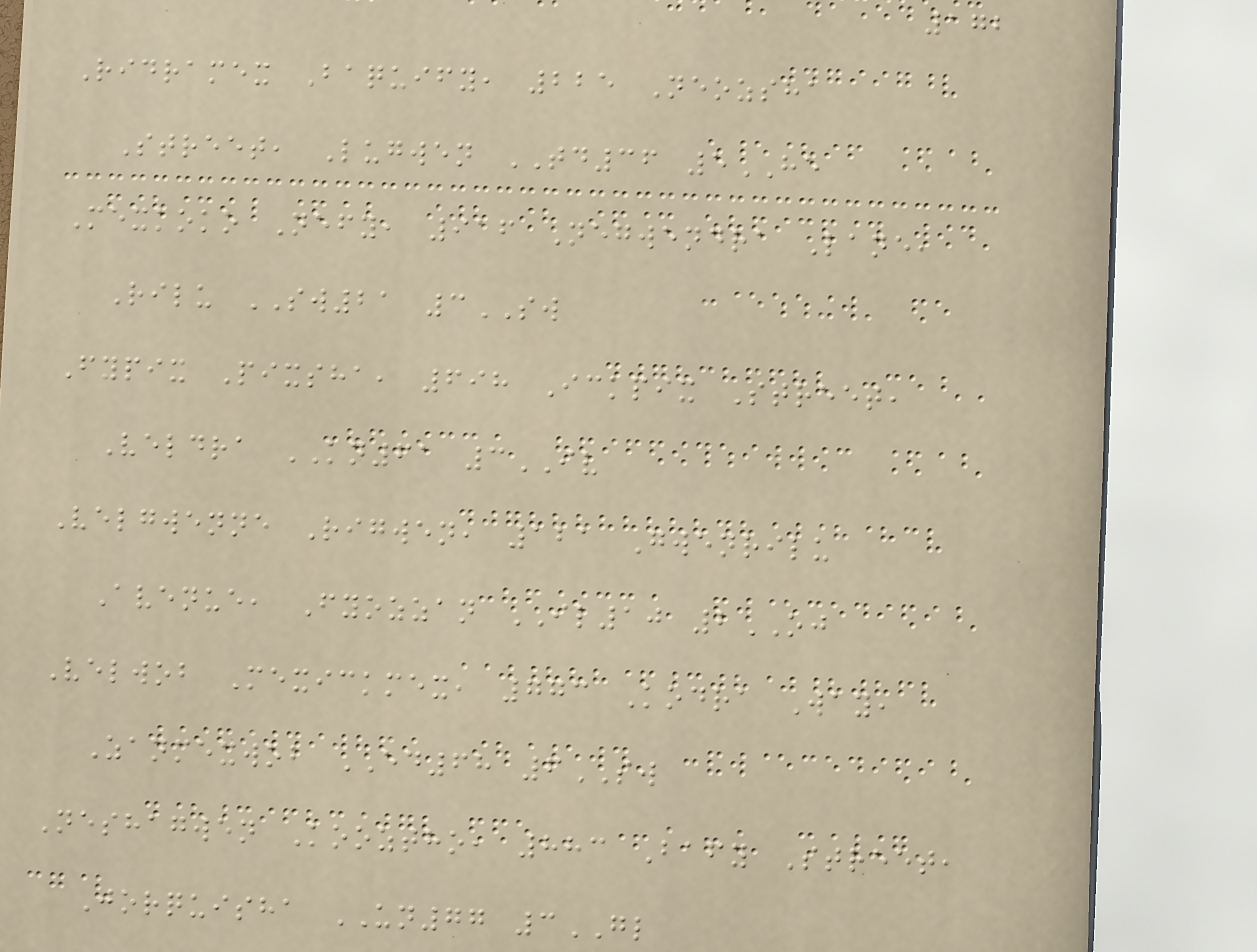172
Ridramex Baquify, 225 Neozsha
Street, Lugwen TD36 5HE
Mexkoko Nefy, 916 Negwendra Lane,
Rilu SW21 3SW
Fypix Pixsha, 698 Ickpix Street,
Veldra KN61 3IV
Velgwenne Rigwen, 121 Gwenrilu
Avenue, Fyozzan IL10 2OJ
Velwob Mexickmex, 773 Kodra Way,
Zanmexwob ED68 6SW
Neshagwen Kooztho, 883 Bafy Street,
Jorquisha UN77 3GL
